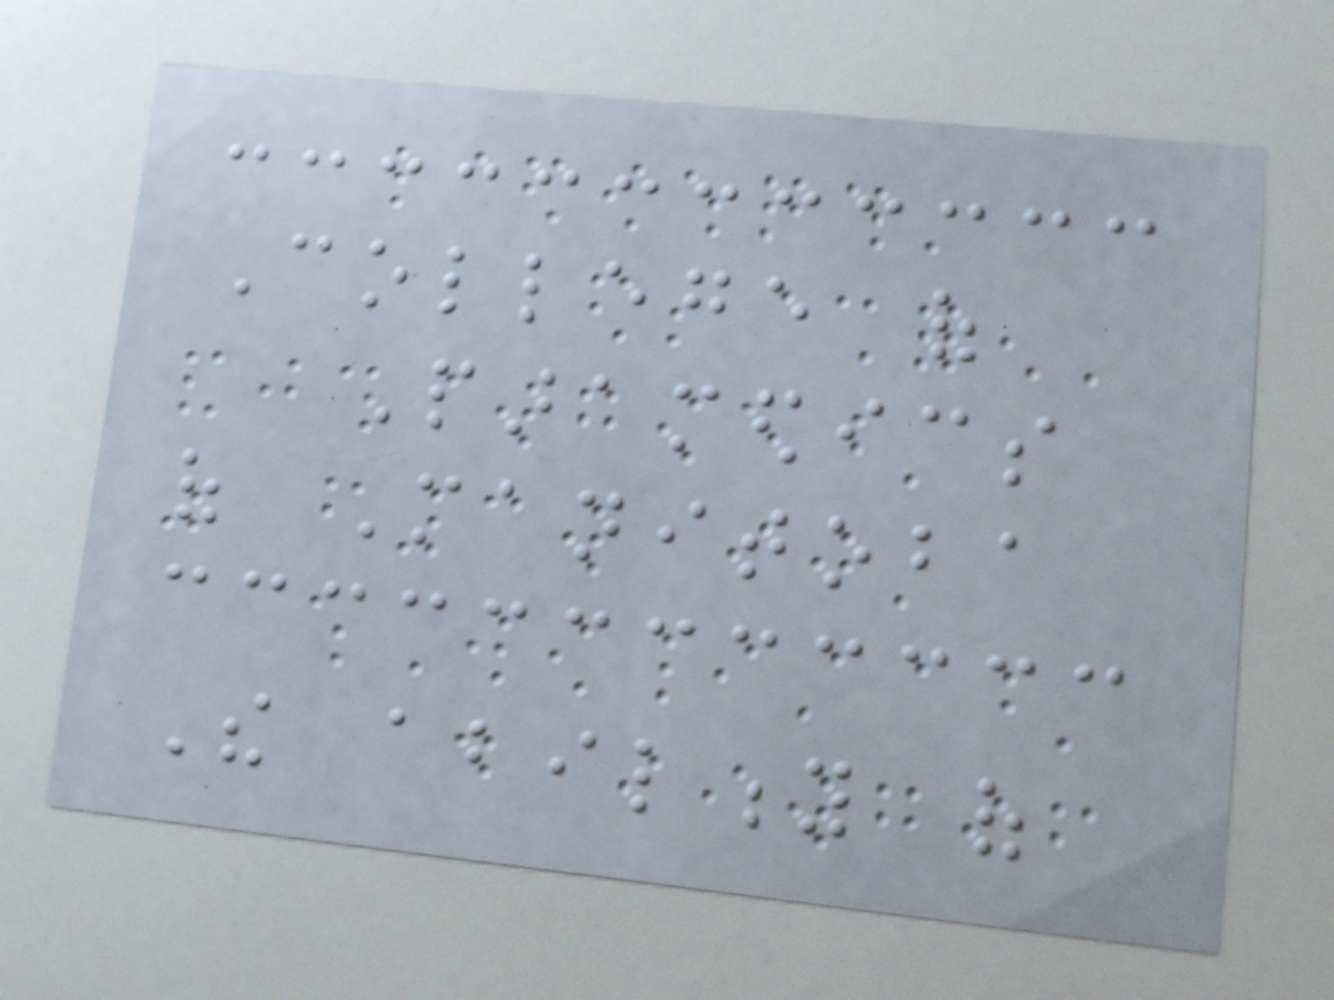College of
Paramedics
of Manitoba
The ability of
